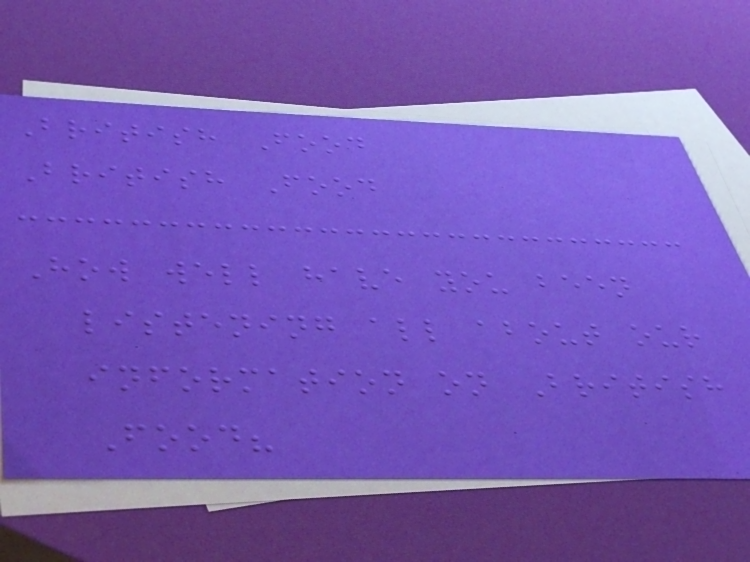British Food
British Food
How well have you been
listening all about our
information on British
Food?
